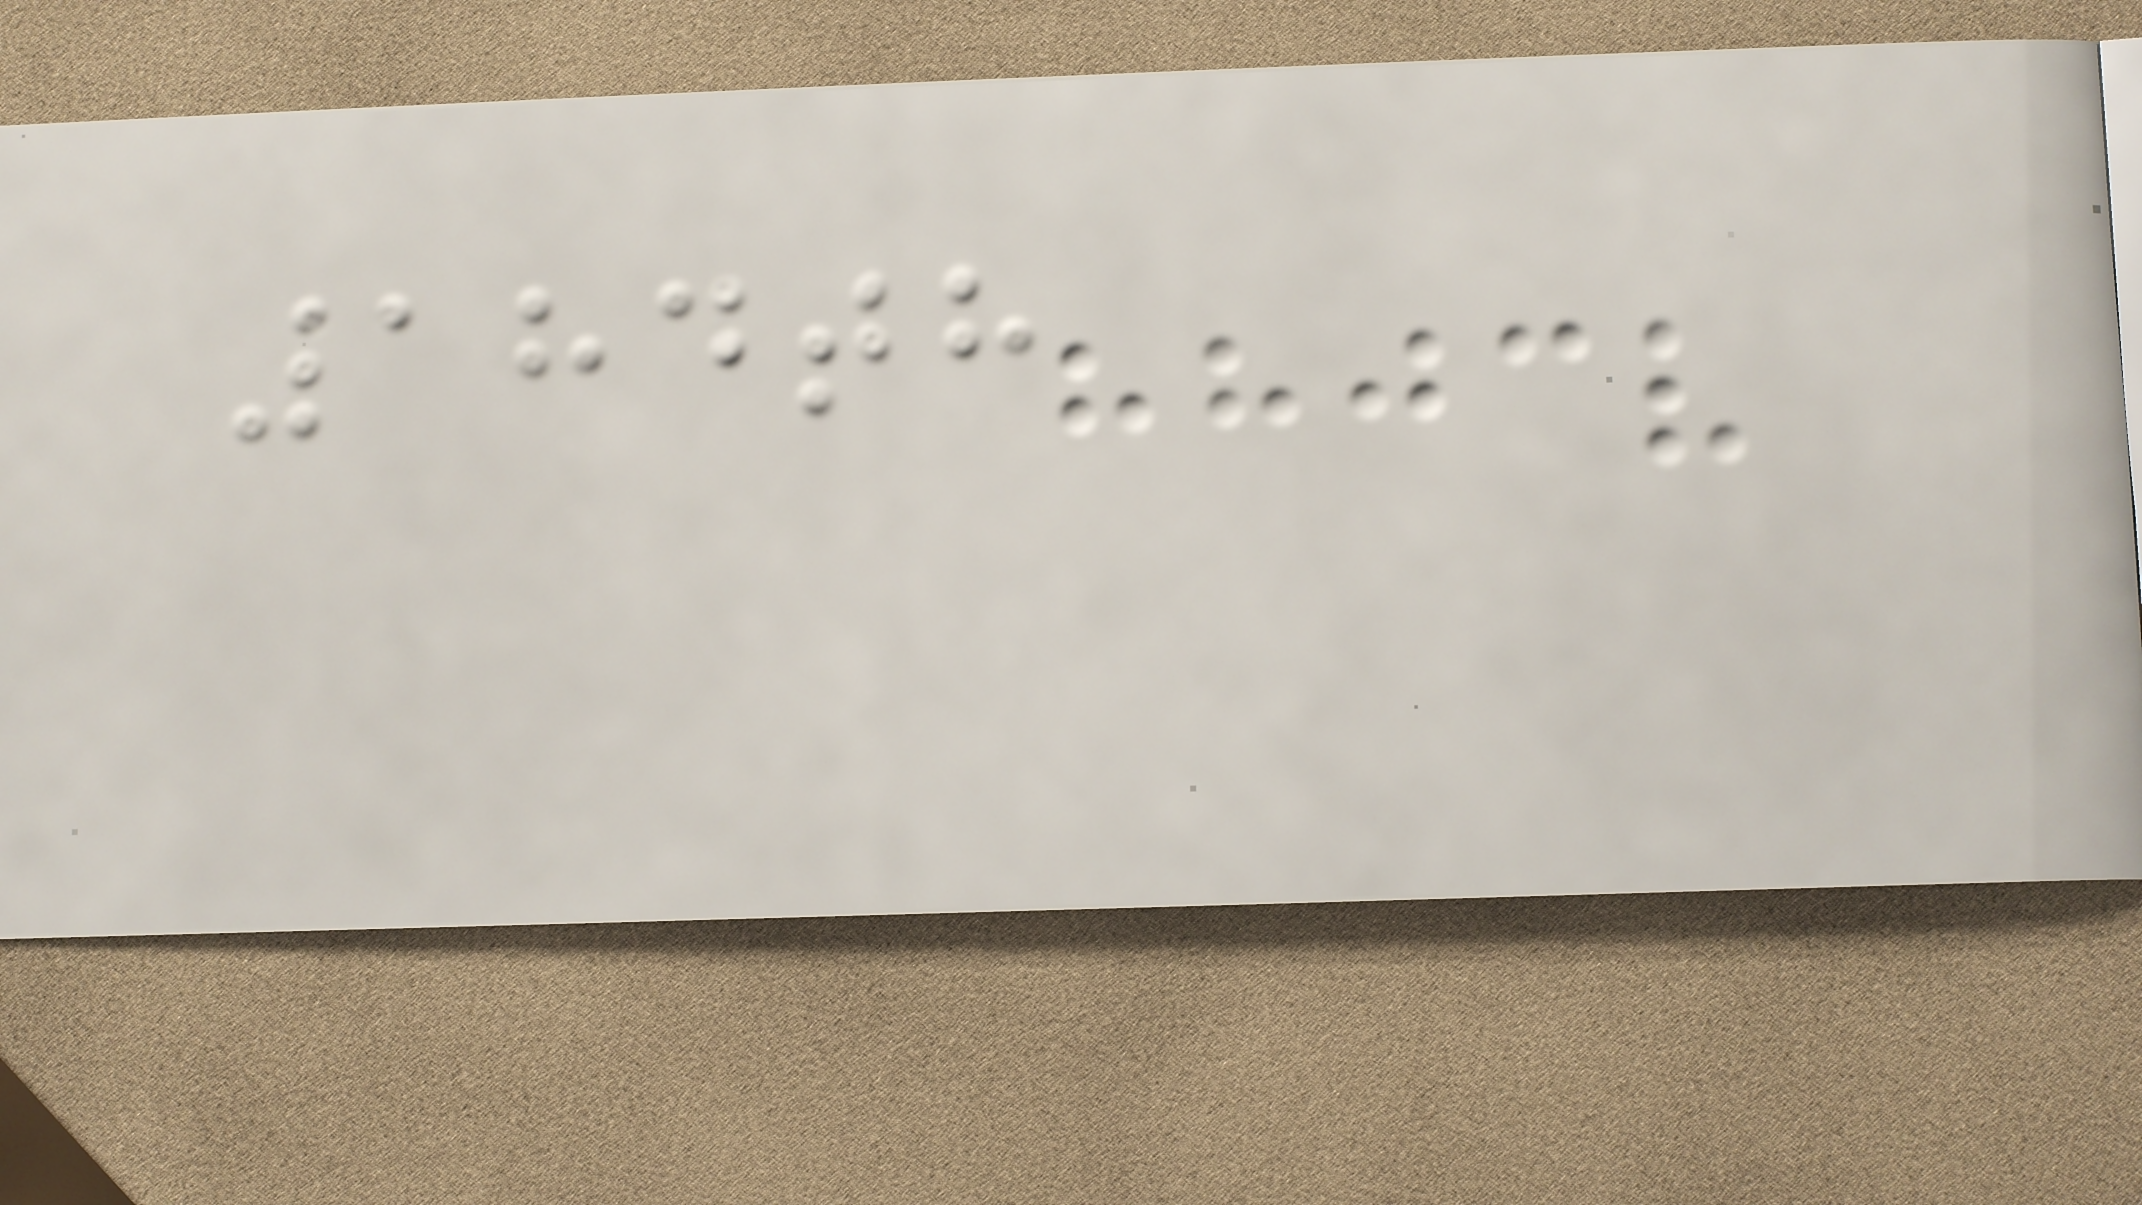184th
